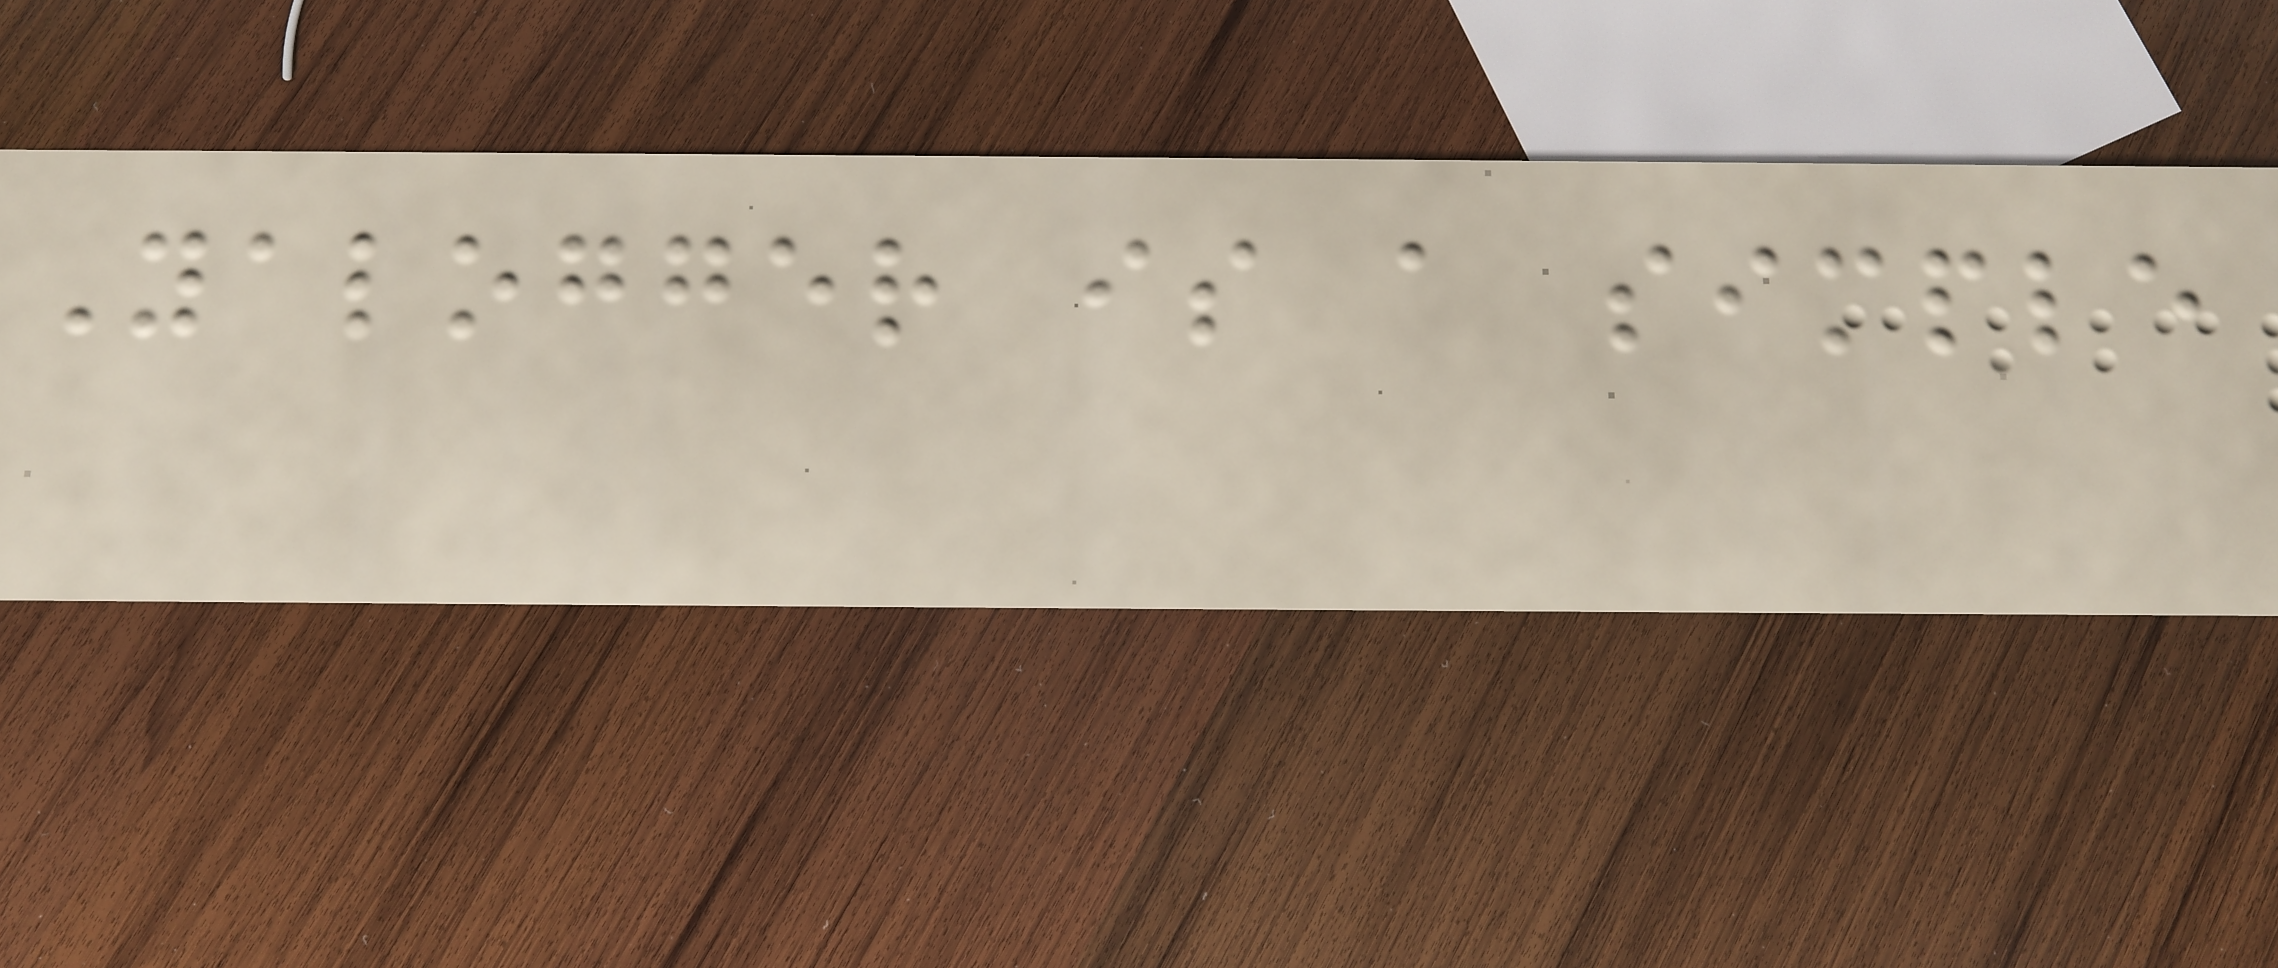Yalogger is a simple
